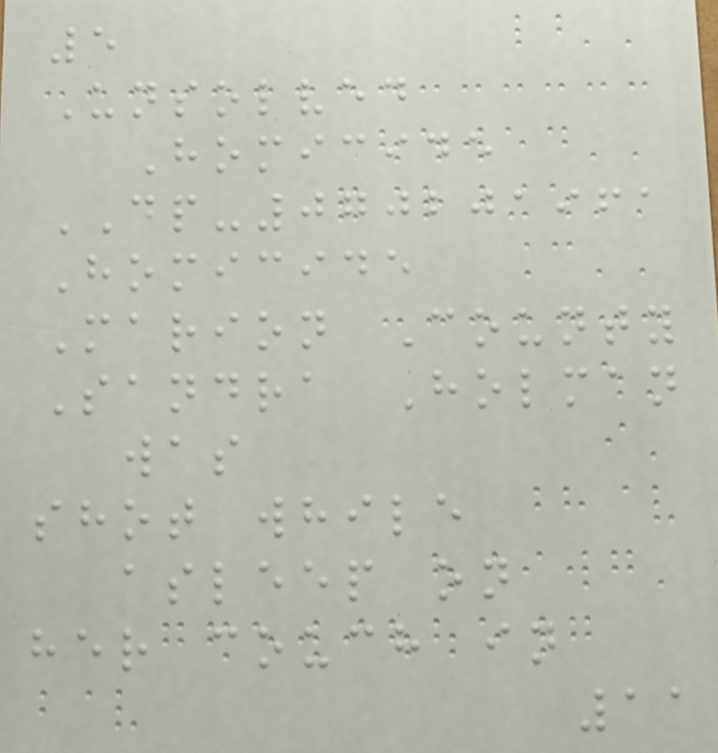5
Unsolved
Homicide
DP-070201961
Homicide
Marion County
Sandra Holman
was
shot while
asleep on
her couch in
11
